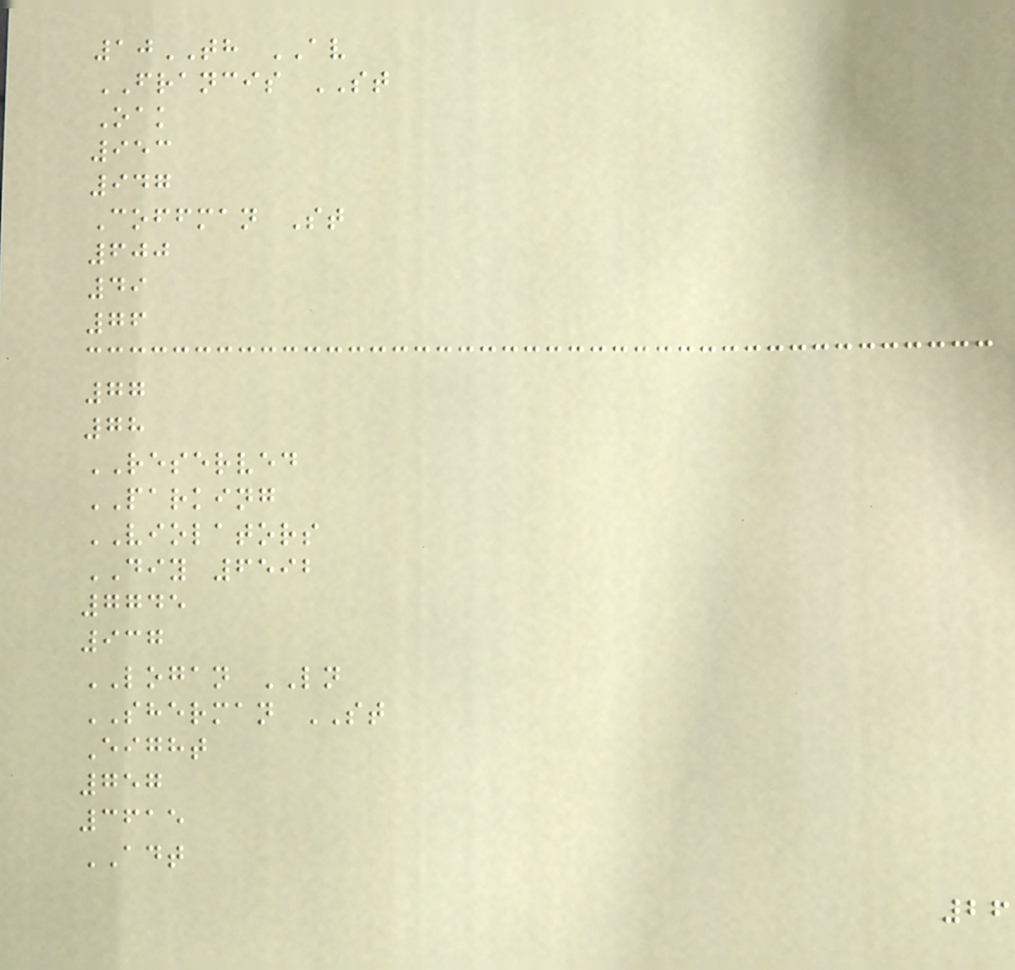10TH AV
FRANCIS ST
Oak
953
947
Coffman St
600
49
76
77
78
RESERVED
PARKING
VIOLATORS
DIY 6592
7745
937
LOGAN LN
SHERMAN ST
Eight
757
3615
ADT
26
